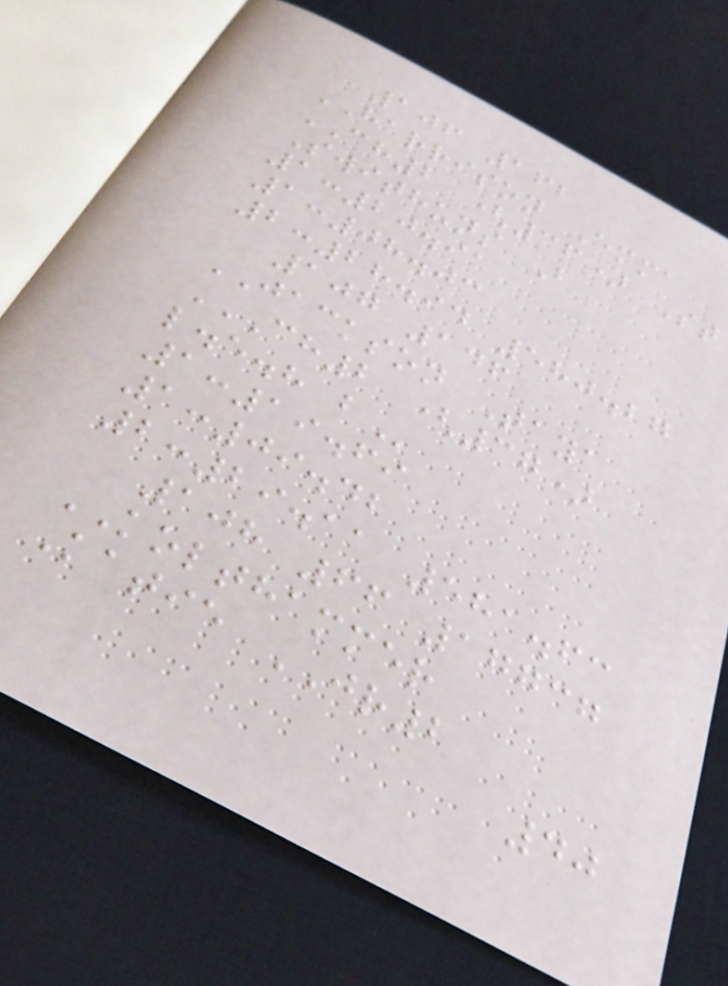106 162
HARRISON Emma
CH2 (36) St
Swithuns B
1:20.91
1:08.03
2:28.94 580.27
107 146
JACKSON Taya
CH2 (37)
L.E.H B
1:19.69
1:09.42
2:29.11 581.63
108 66 17737
KOLTHAMMER
Katie JR2
40
